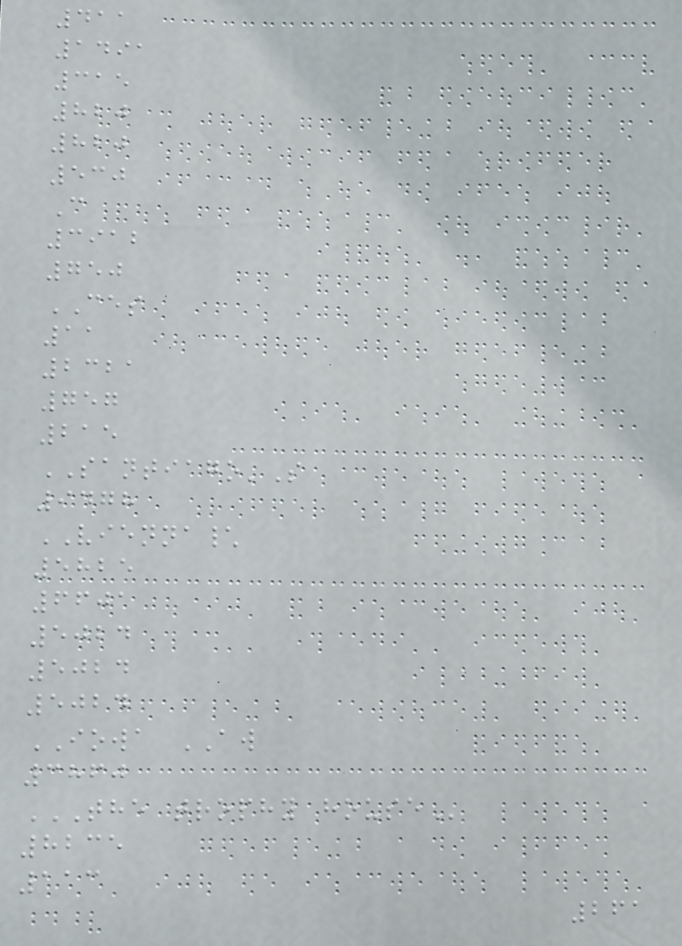411
1491
315
820
820
530
C
3912
750
CES
11
2321
757
215
SANTIAGO'S
9478
VIENNA\
5825
6601
5024
5024
5024
IOWA AW
3860
THE TROPHY HOUSE
8235
113
261
